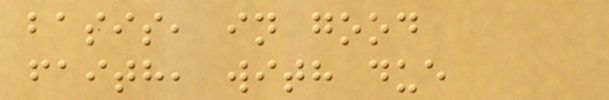basis, in good
faith, with due
